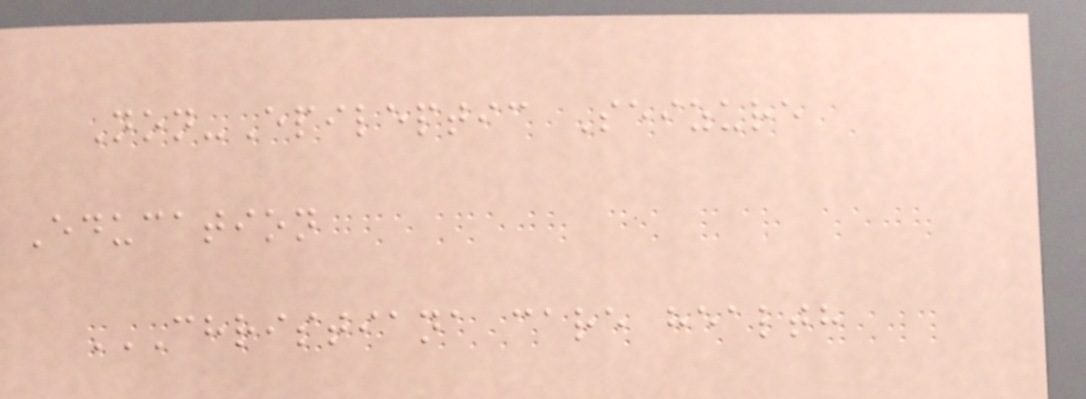Non-Epileptic Seizure
Education
CHRISTIANA CARE HEALTH
